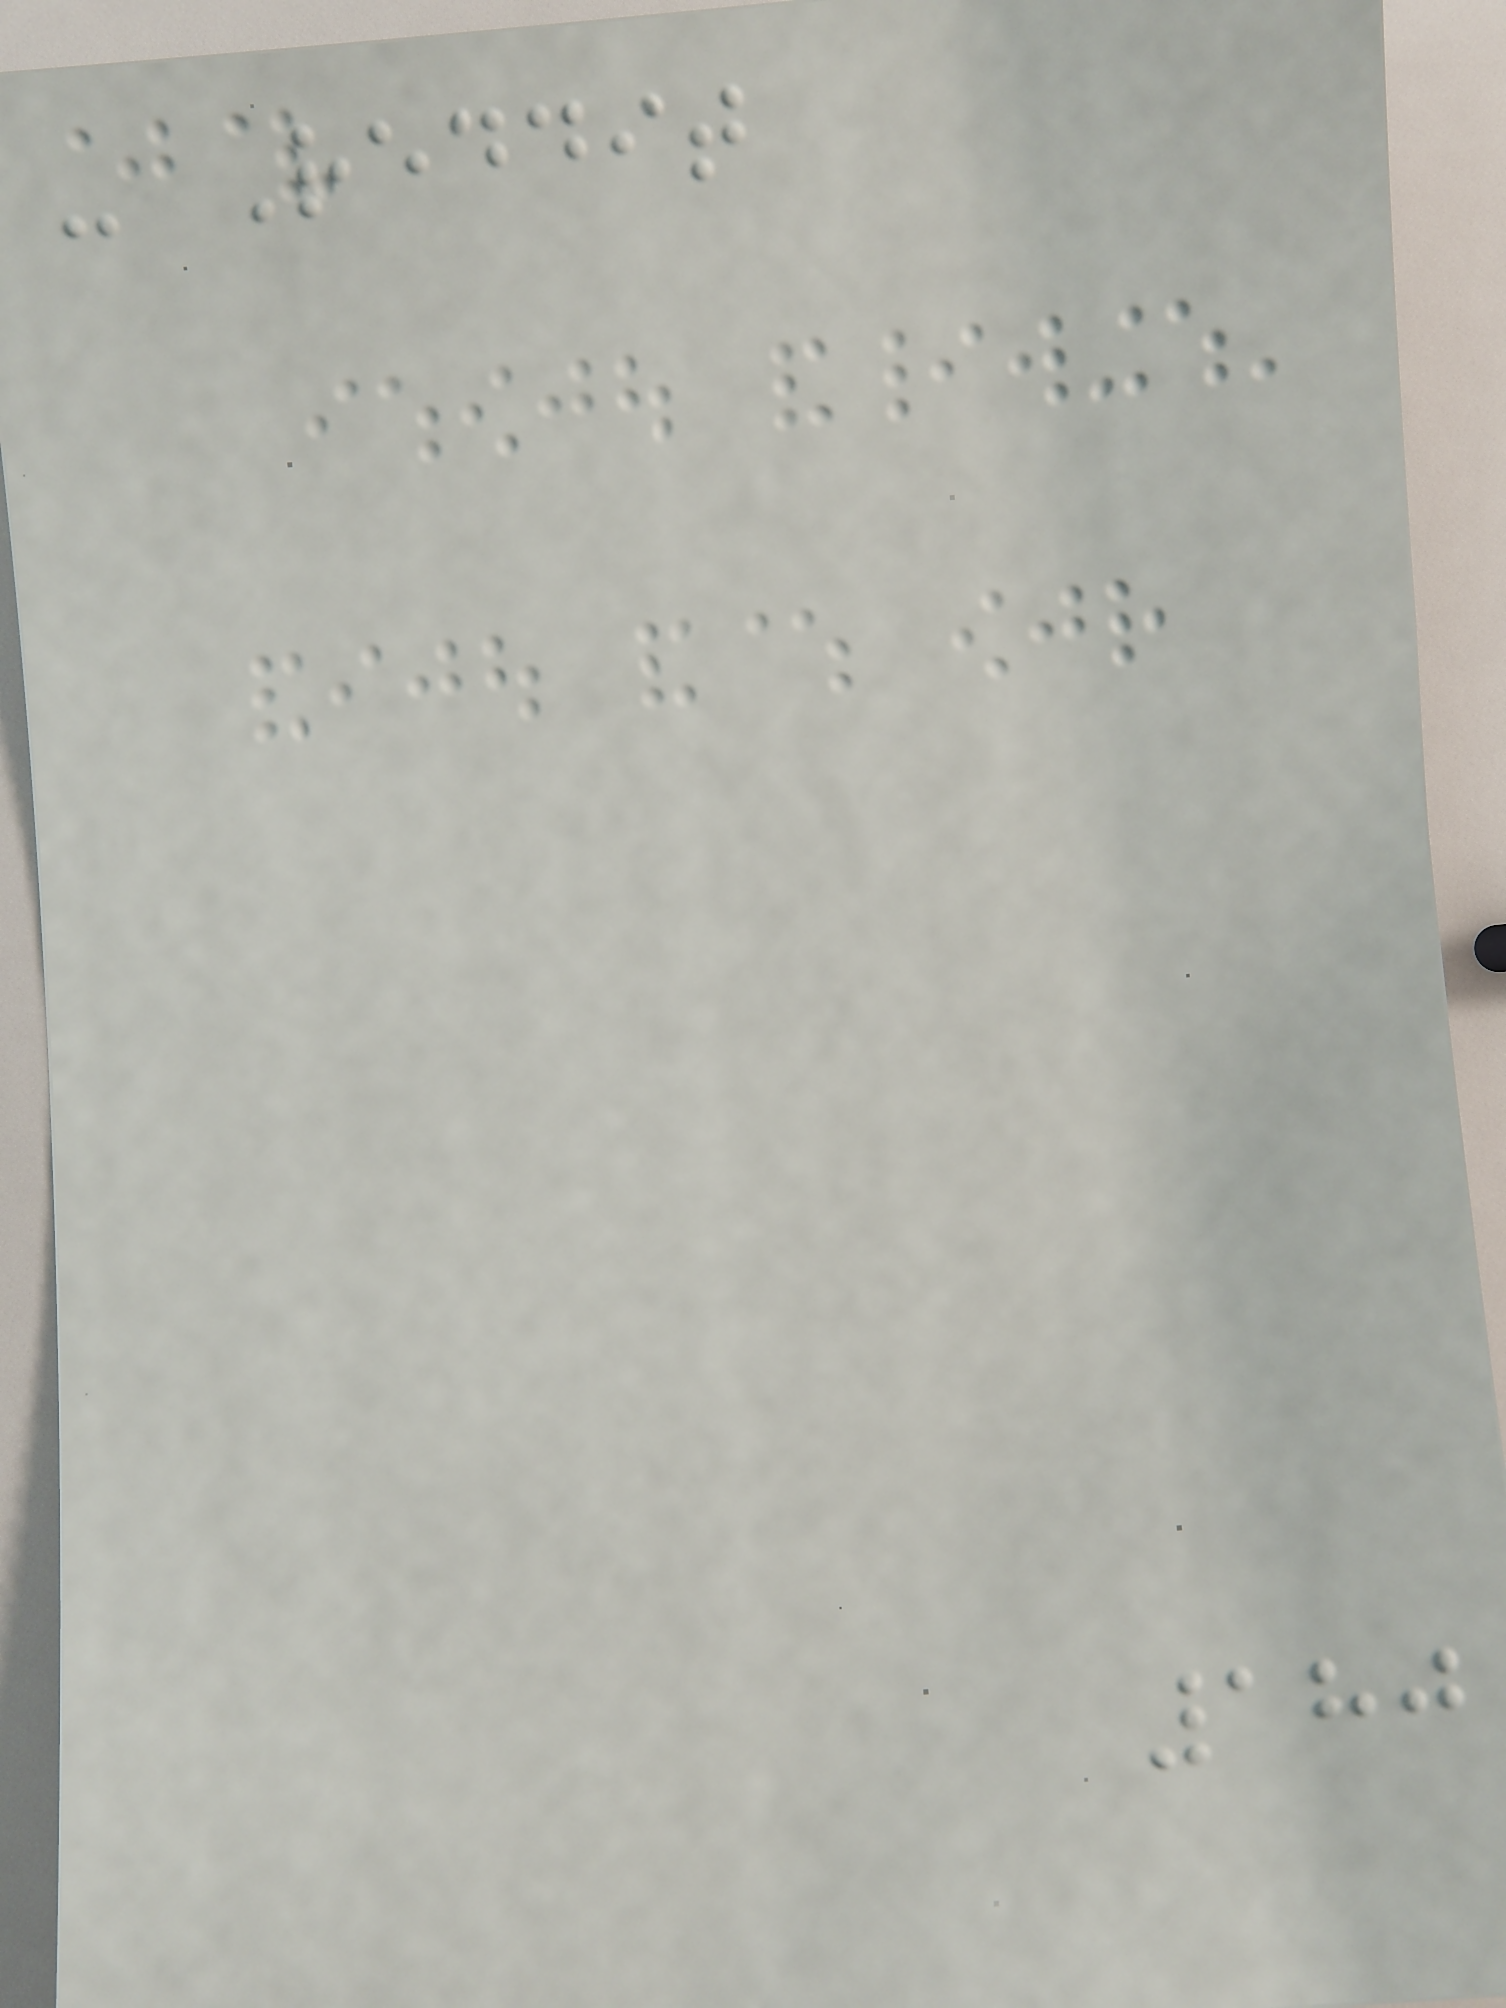- Reddit
180
